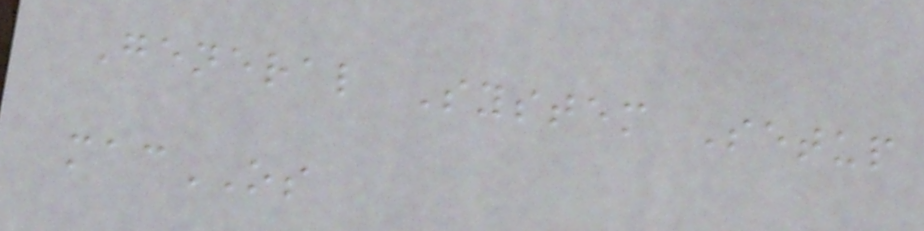General System Setup
macOS
